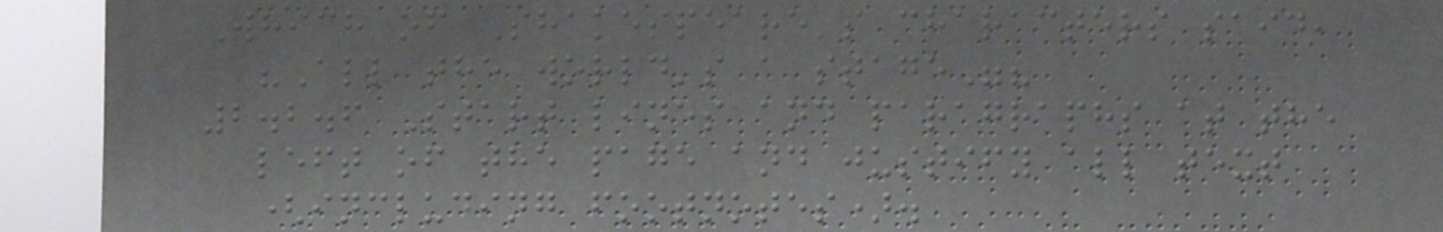Which of Shakespeare's characters said,
"All the world's a stage"?
2.2.6 Start lines and paragraphs at the
left of the page and justify all text
(including footnotes).
